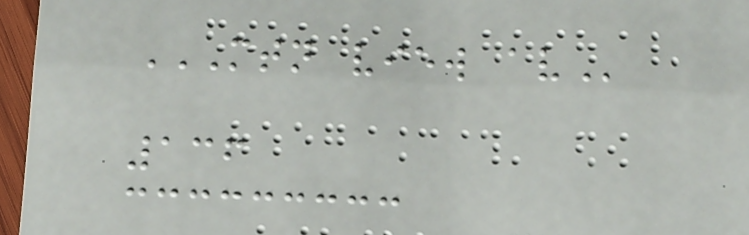MTN VIEW AV
136
